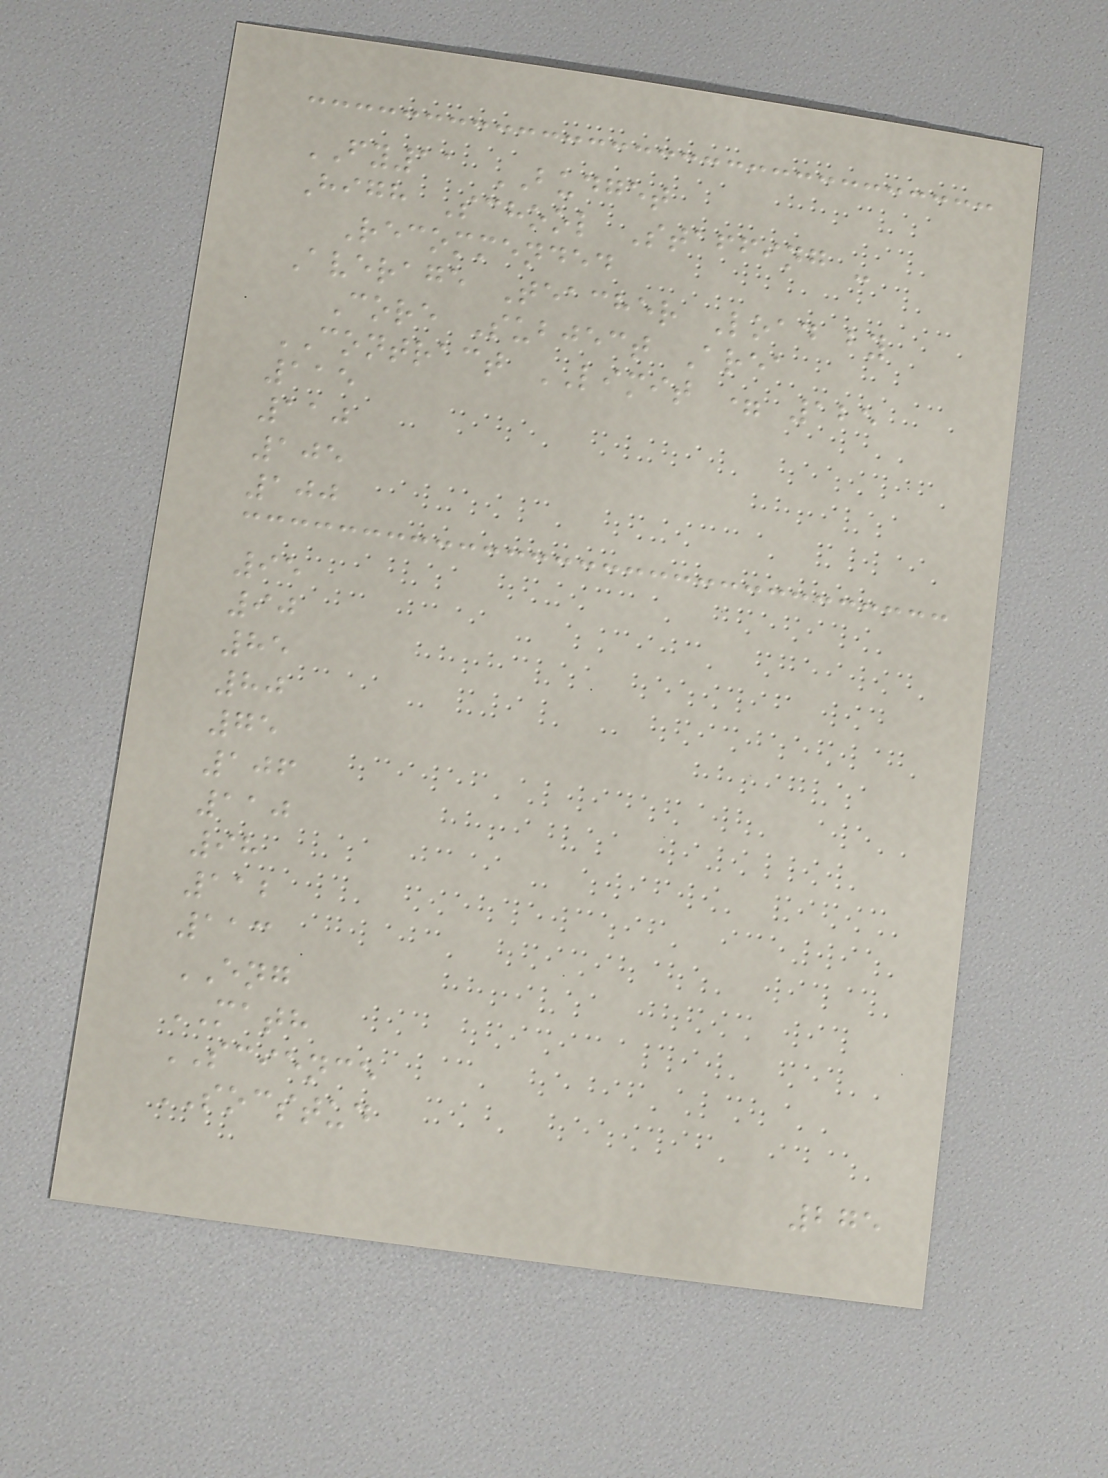FY11 BUDGET
High School Staffing -
Recommended
Average Teacher Load by
Core Subject Area
CONTRACT LIMIT = 125
115
110
105
100
95
90
85
80
75
106
110
98
112
113
ENG
MATH
SCIENCE
SOCSTUD
275
